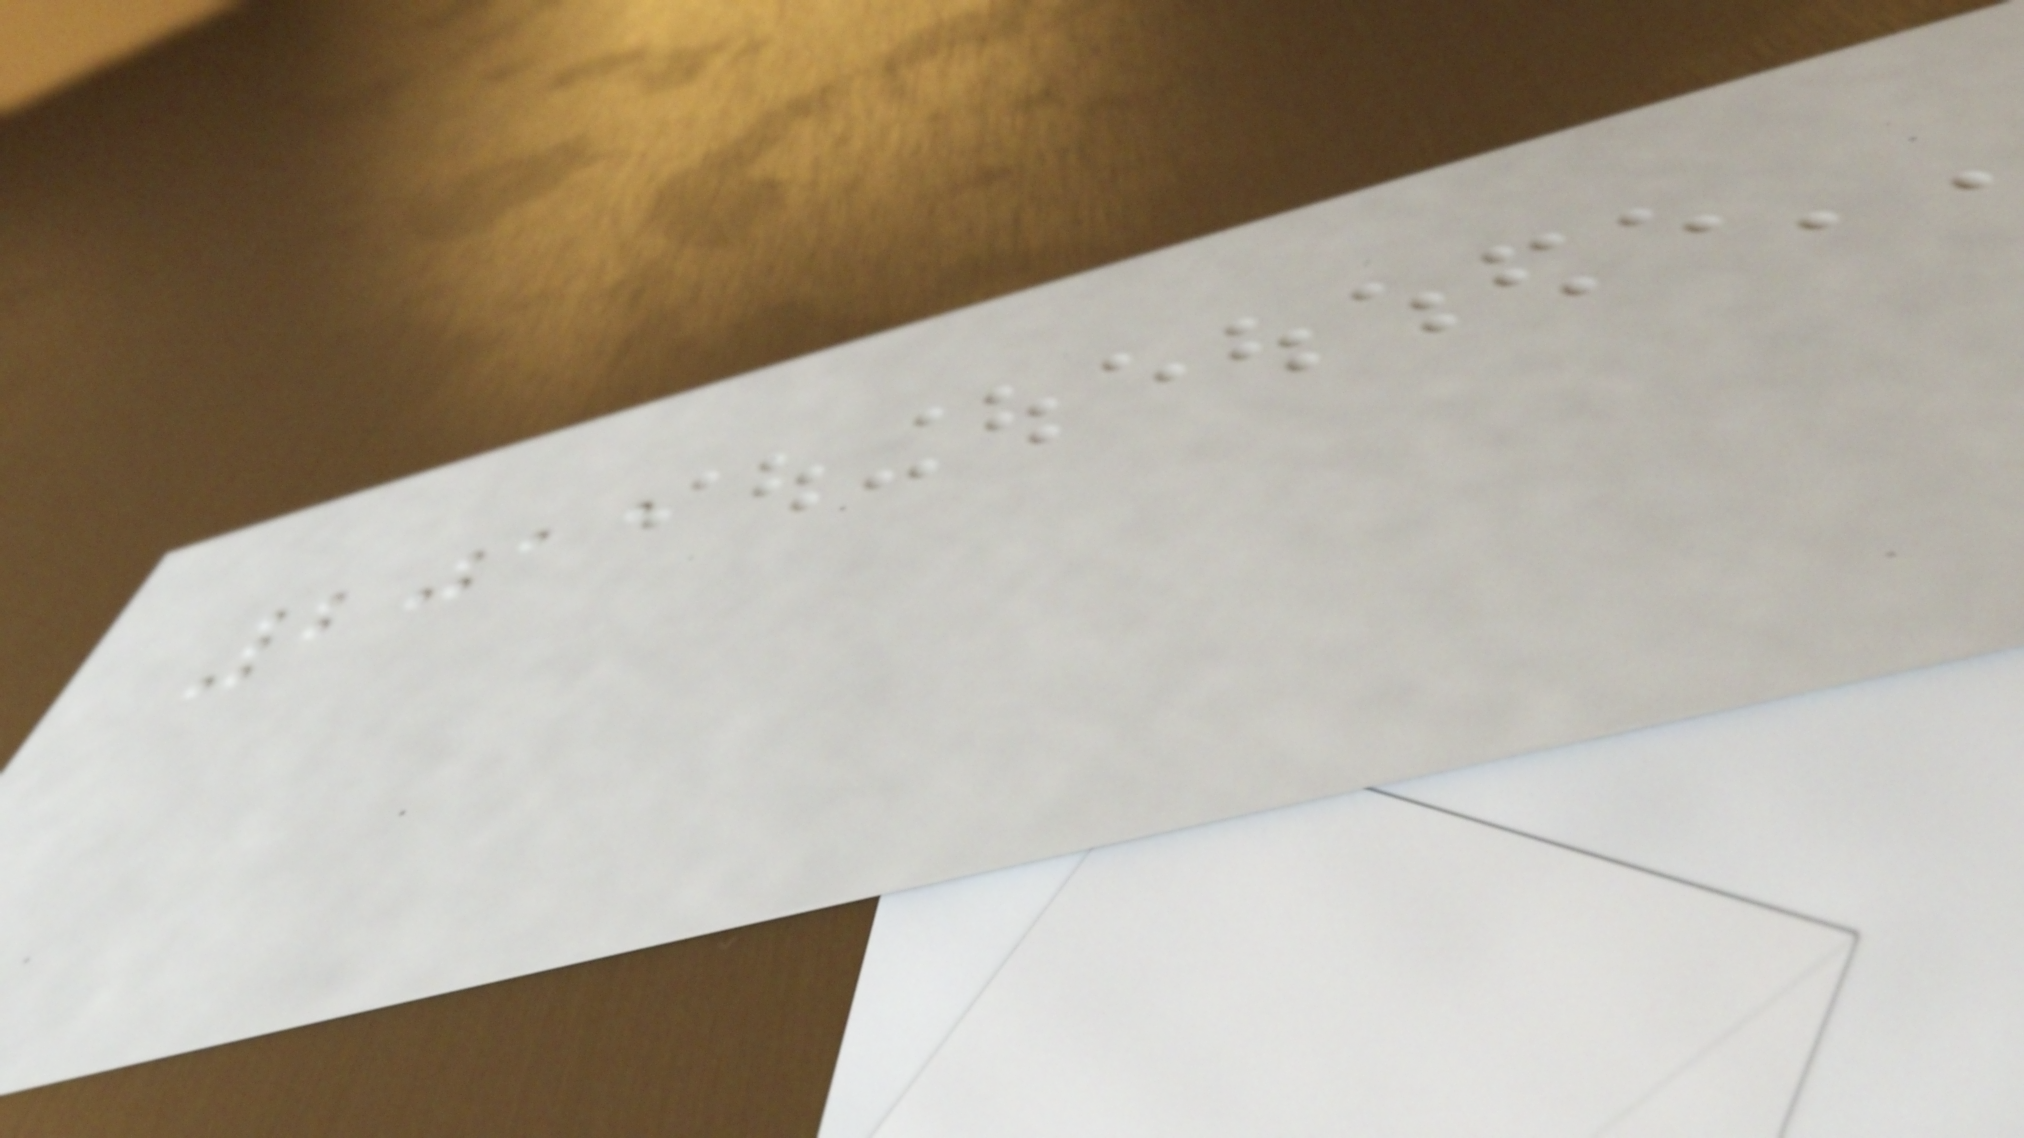2011
